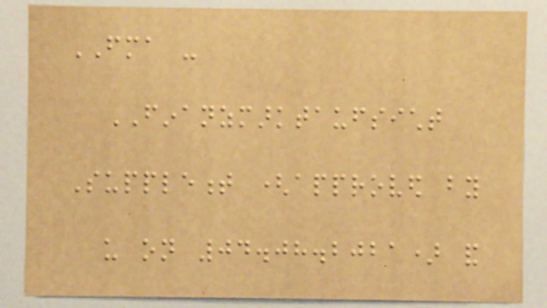FMA -
FINANZMARKTAUFSICHT
Supplement (approved by
us on 04.08.2021) and
